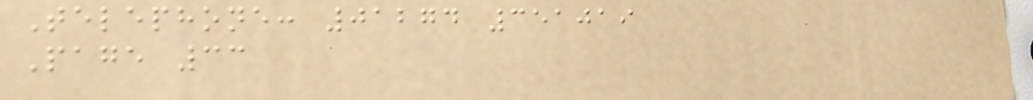Telephone: 01274 351019
Page 33
